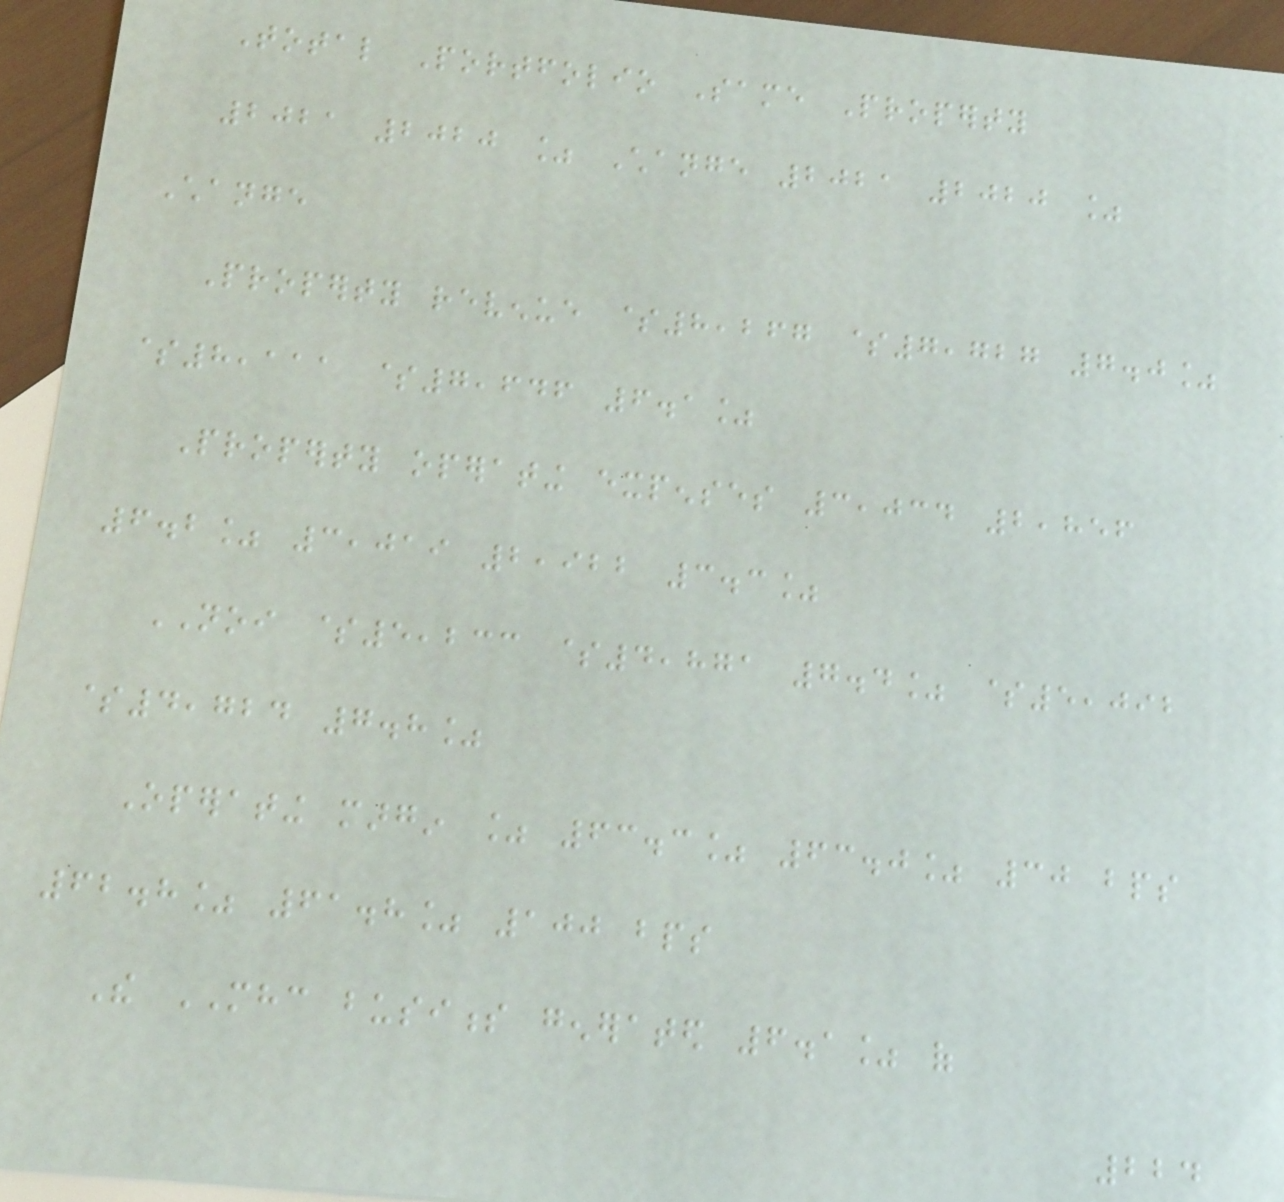Total Portfolio Same Property
2021 2020 % Change 2021 2020 %
Change
Property revenue $8,267 $7,727 7.0%
$8,111 $7,646 6.1%
Property operating expenses 3,034 2,856
6.2% 3,019 2,922 3.3%
NOI $5,233 $4,871 7.4% $5,092
$4,724 7.8%
Operating margin % 63.3% 63.0% 30 bps
62.8% 61.8% 100 bps
The MHC business generated 6.1% of
224
